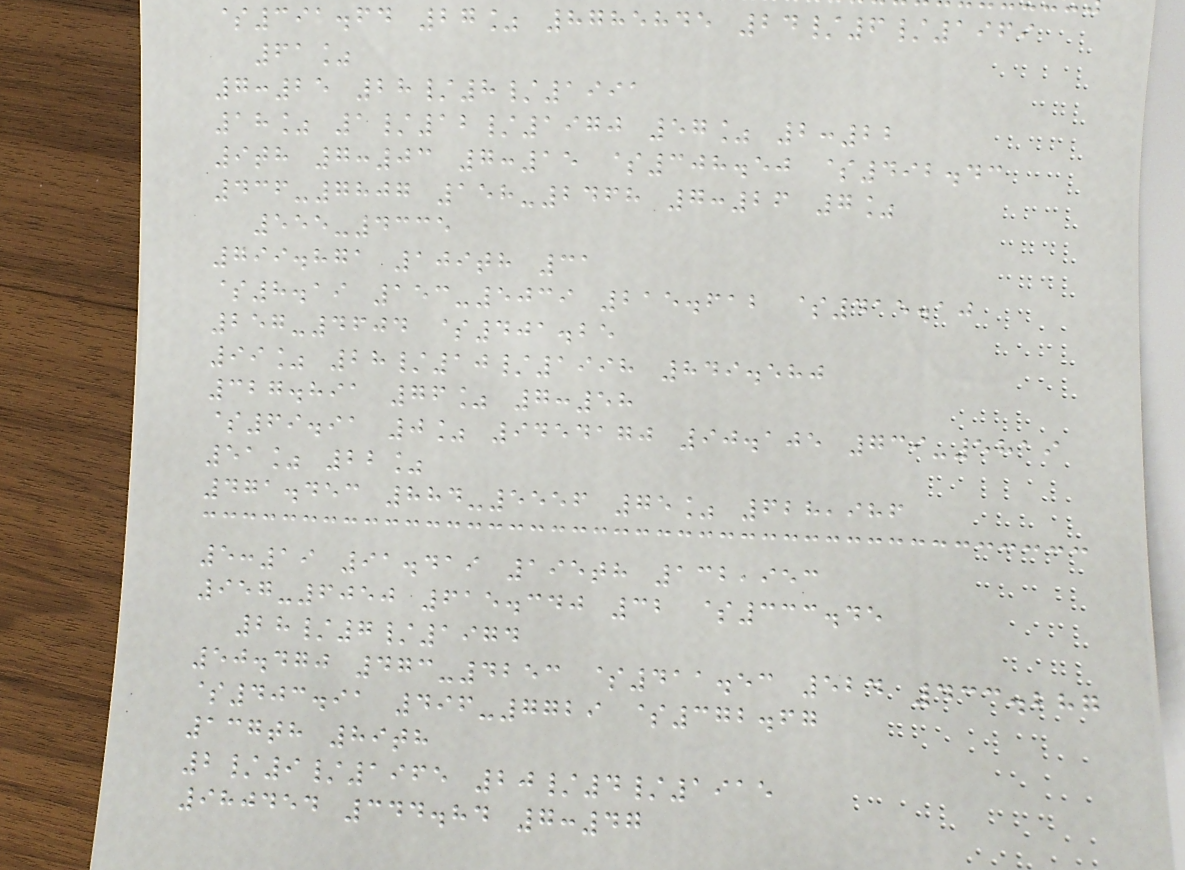$391.64 27% 8785845 24/6/1969
61%
7:25 28/8/1991
18% 1/12/1970 57% 2:22
9th 7:03 7:15 $308.50 $492.43
436-7807 158-2468 7:26 7%
555-4335
799.871 109th 31
$8.19 153-5039 215.612 $415.10
257-4604 $401.25
99% 28/10/1998 849.580
327.891 76% 7:58
$69.91 0% 9454170 90.105 739-5819
51% 22%
471.453 884-5556 75% 628,986
5:19 91.419 195th 132,953
957-6050 615.340 32 $333.45
28/7/1974
50.470 473-4253 $411.53 524 433.287
$403.91 496-7729 $372.67
137th 89th
2/9/1965 20/4/1915
980454 344.84 7:47
